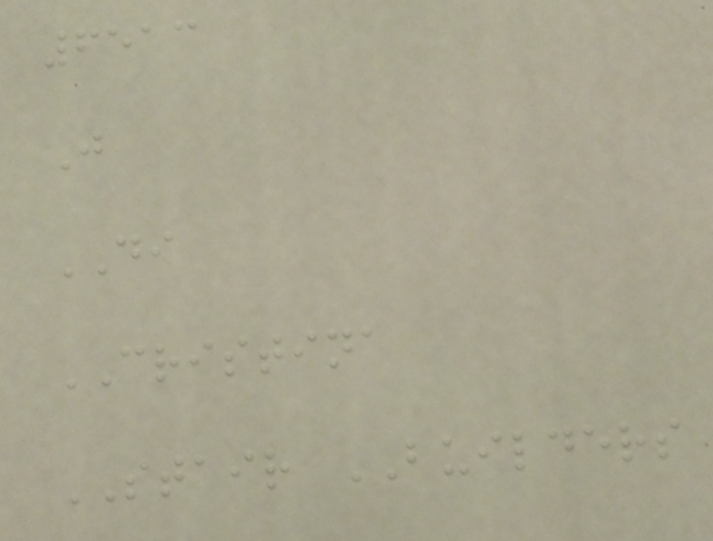6513
J
DI
CRISTINA
STAIR BUILDERS
